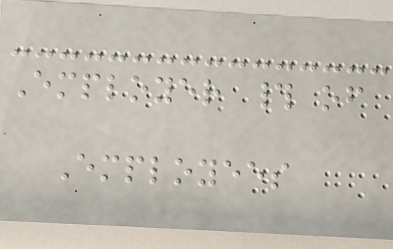Employer # of
Employees
